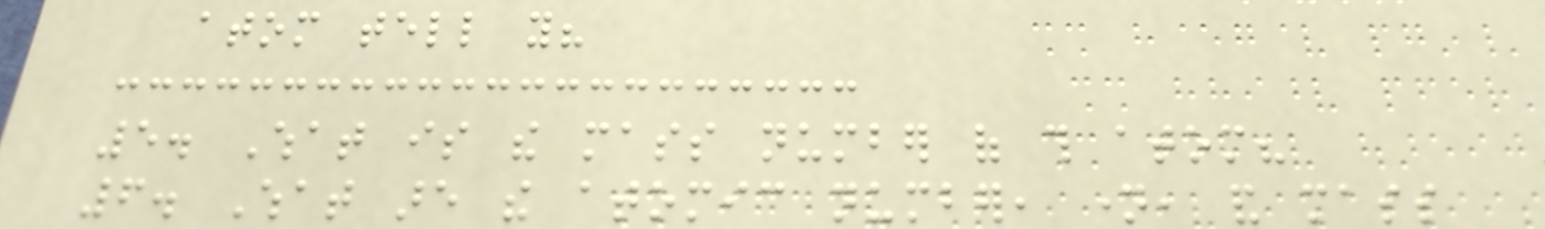atom tell you?
5. What is the mass number of this atom?
6. What are the atomic number, name, and mass
